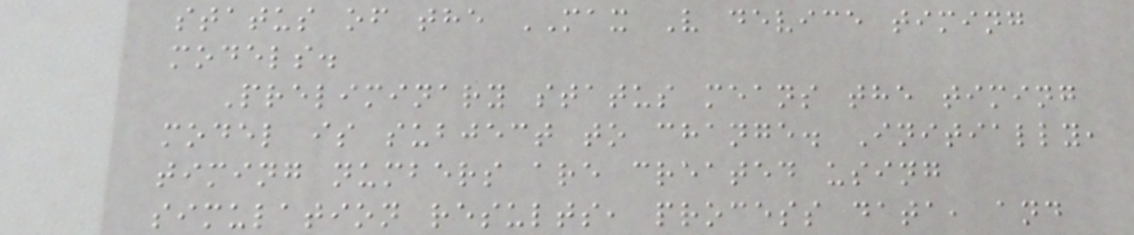status of the MAX V device timing
models.
Preliminary status means the timing
model is subject to change. Initially,
timing numbers are created using
simulation results, process data, and
